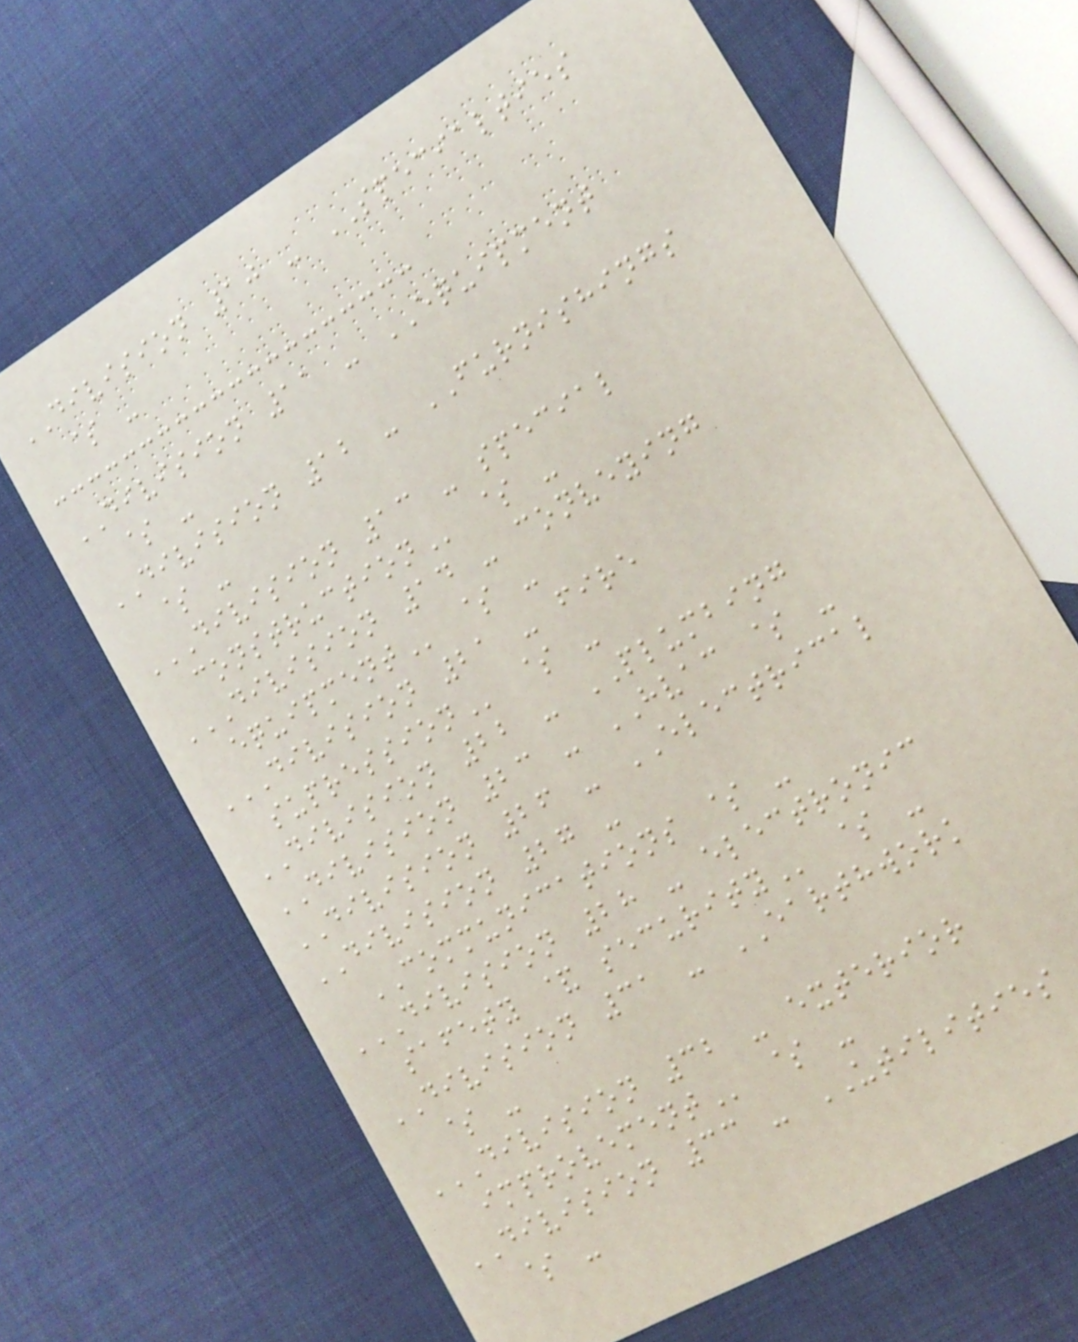DIVISION 10 - SPECIALTIES
$ -
DIVISION 11 - EQUIPMENT
$ -
DIVISION 12 - FURNISHINGS
$ -
DIVISION 13 - SPECIAL
CONSTRUCTION $ -
DIVISION 14 - CONVEYING
EQUIPMENT $ -
DIVISION 21 - FIRE
SUPRESSION $ -
DIVISION 22 - PLUMBING
DIVISION 23 - HVAC $ -
DIVISION 26 - ELECTRICAL
DIVISION 27 -
COMMUNICATIONS $ -
DIVISION 28 - ELECTRONIC
SAFETY & SECURITY $ -
DIVISION 31 - EARTHWORK
$ -
DIVISION 32 - EXTERIOR
IMPROVEMENT $ -
DIVISION 33 - UTILITIES
$ -
